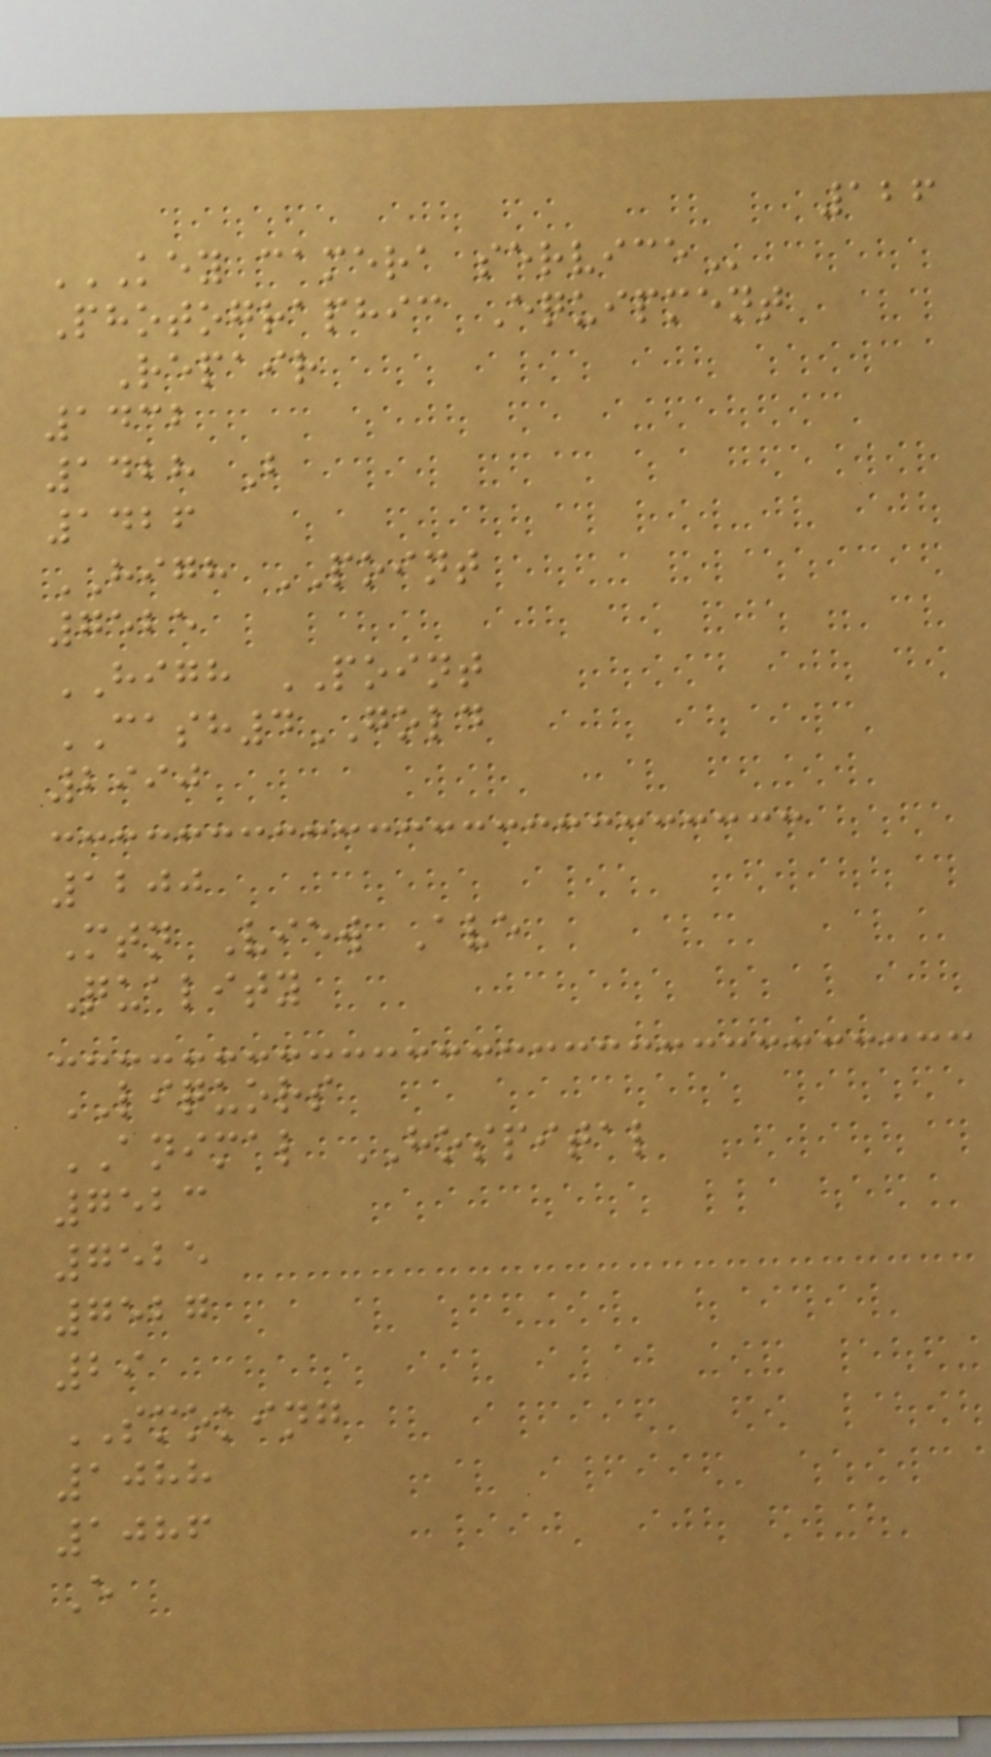126
KEY CAMERA SERVICE
Photographic Equipment
Repair
1432
1428 B
1426
HIGH POINT
7525
HIGH POINT
CASH4GOLD
2990
1200
Mtn View Ave
Quality
LIQUORS
ANIMAL HOSPITAL
7523
7525
7527
29
SMOKING
1088
1086
E
